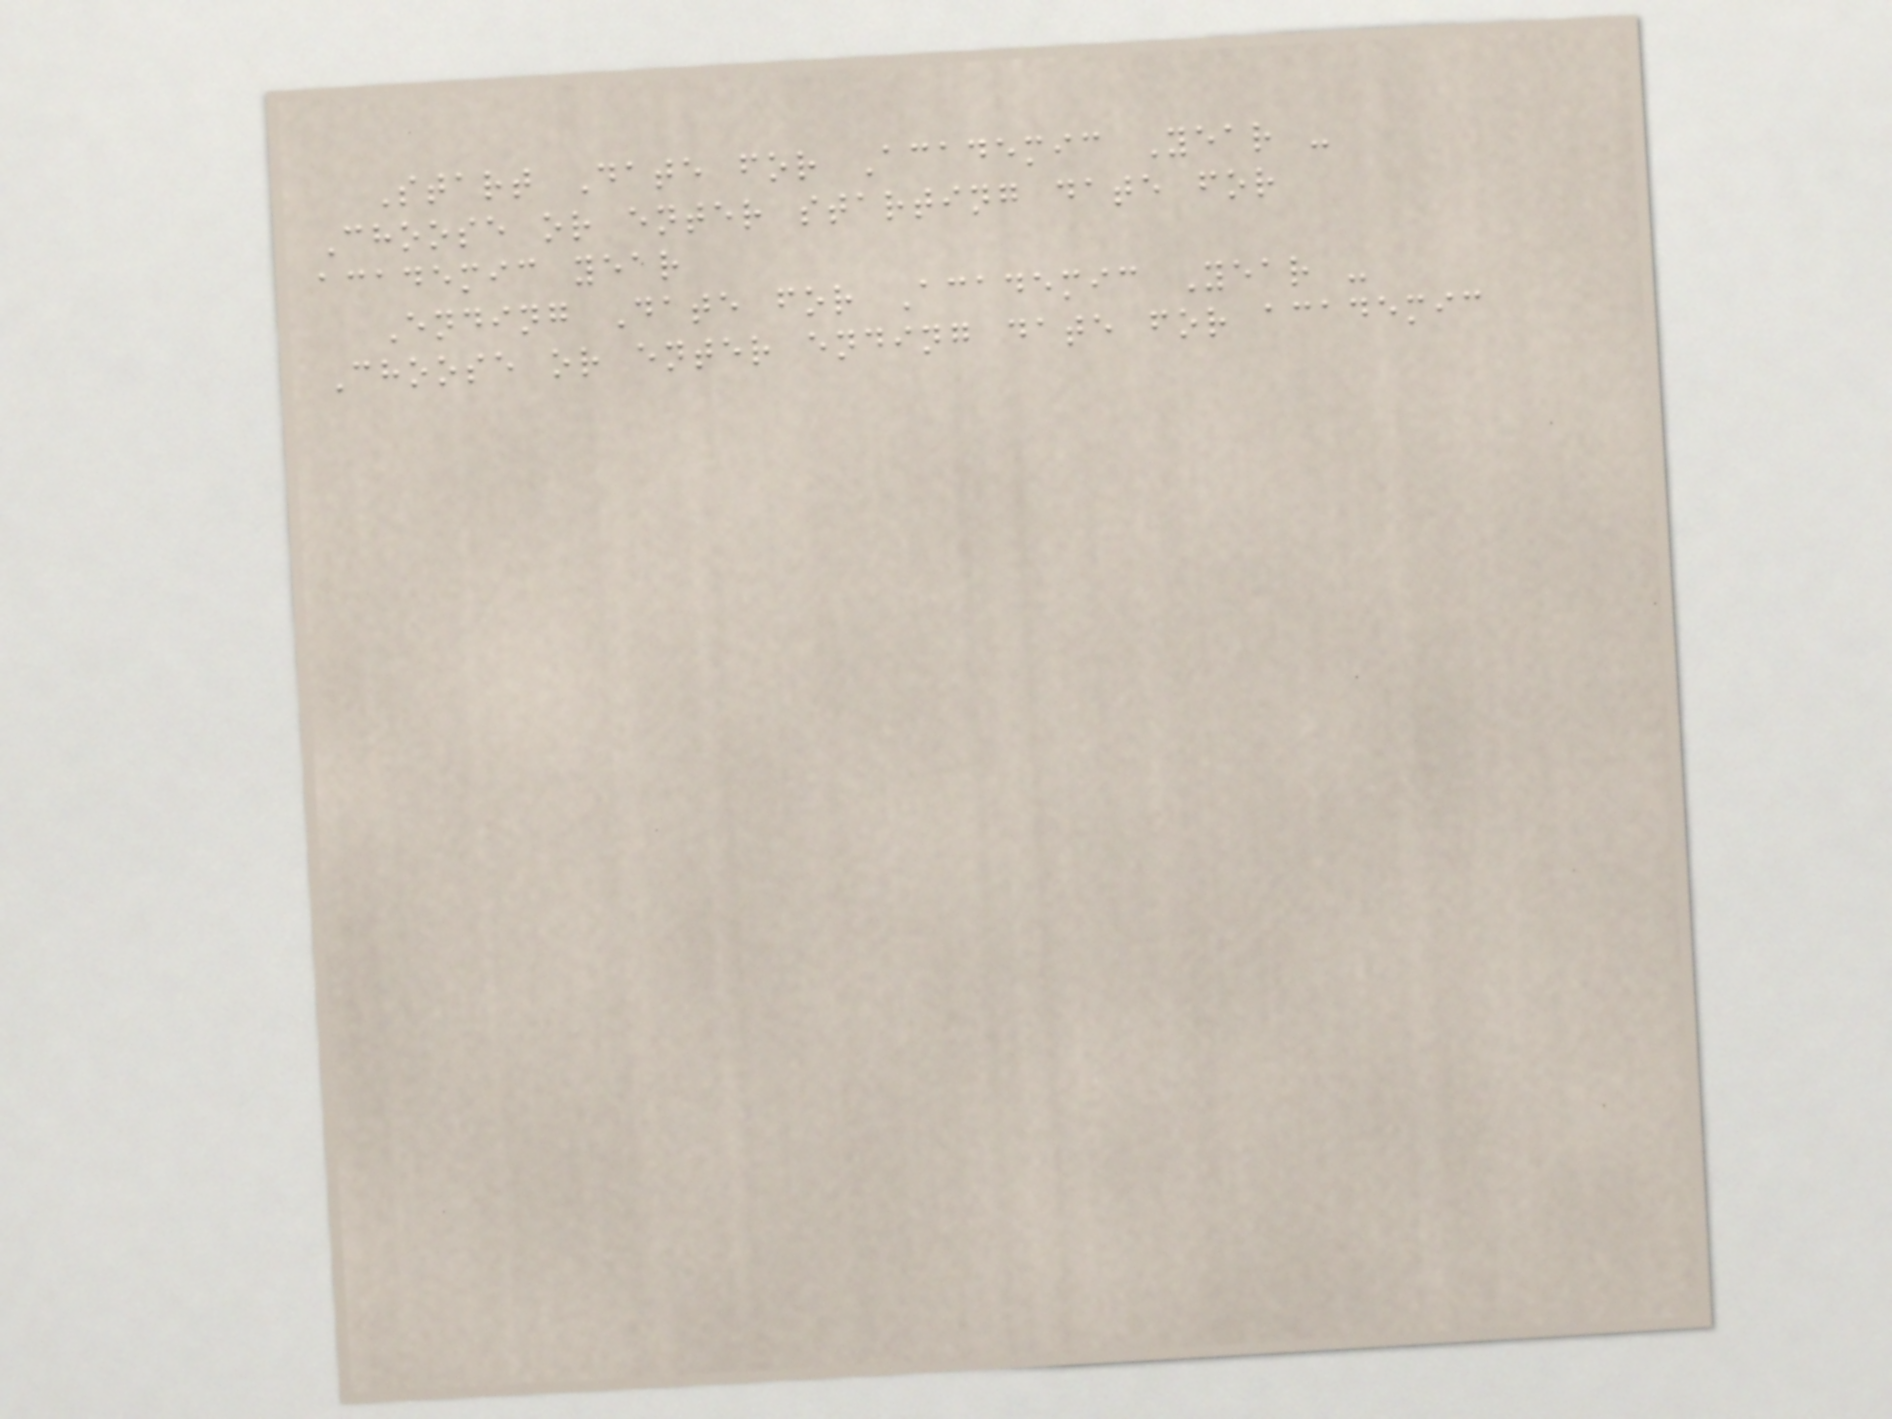Start Date for Academic Year -
Choose or enter starting date for
academic year
Ending Date for Academic Year -
Choose or enter ending date for academic
